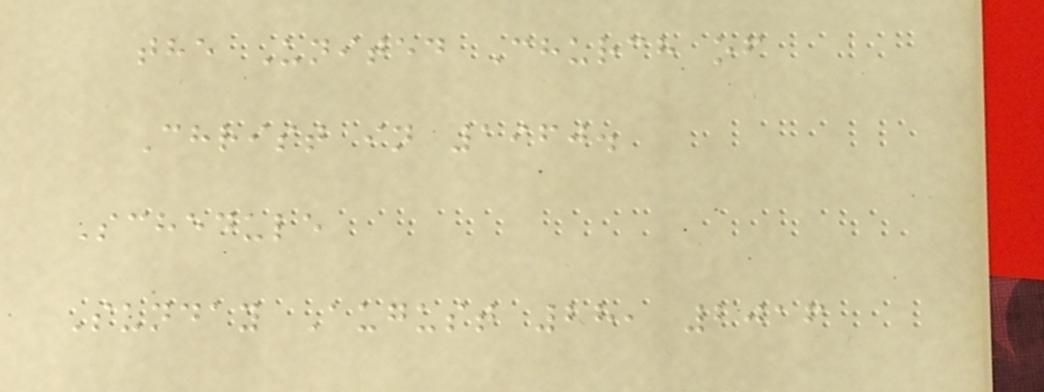the United Church of
Christ in 1960.
Schedule
Sunday August 28, 2016
